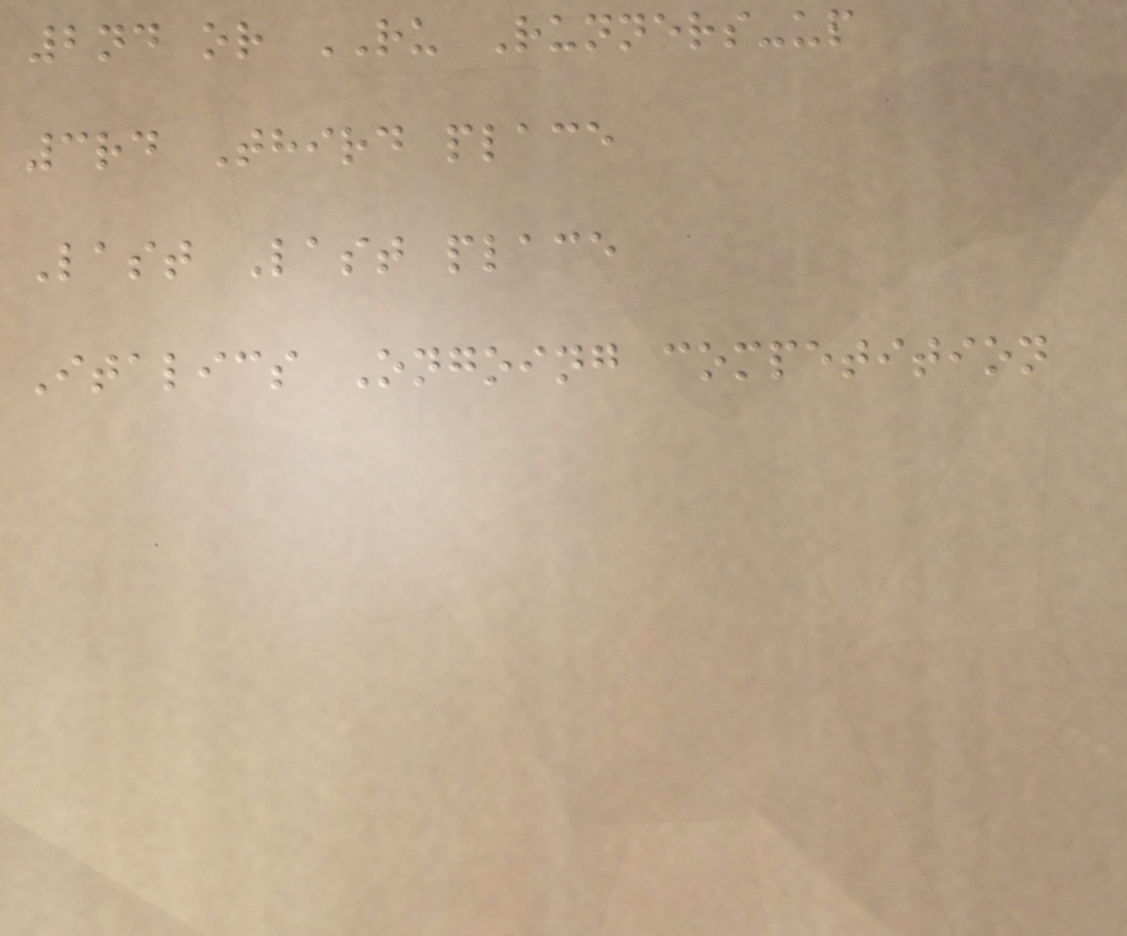2nd or RU Runners-up
3rd Third place
Last Last place
Italics Ongoing competition
